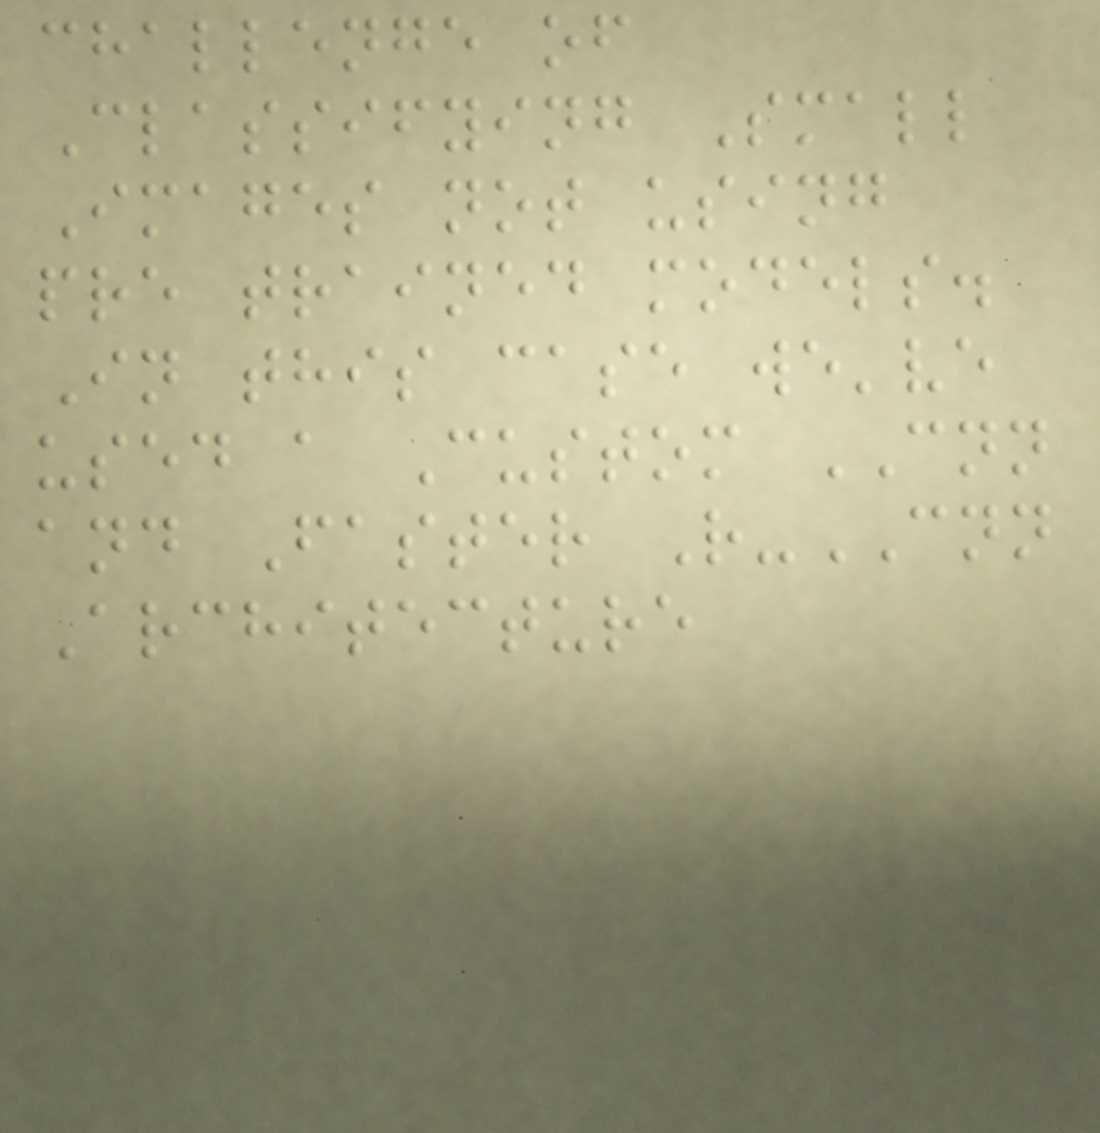challenge of
Classifying Small
Images not using
pre trained models.
In this case we've
used a Custom CNN
and Faster R-CNN
Architecture
